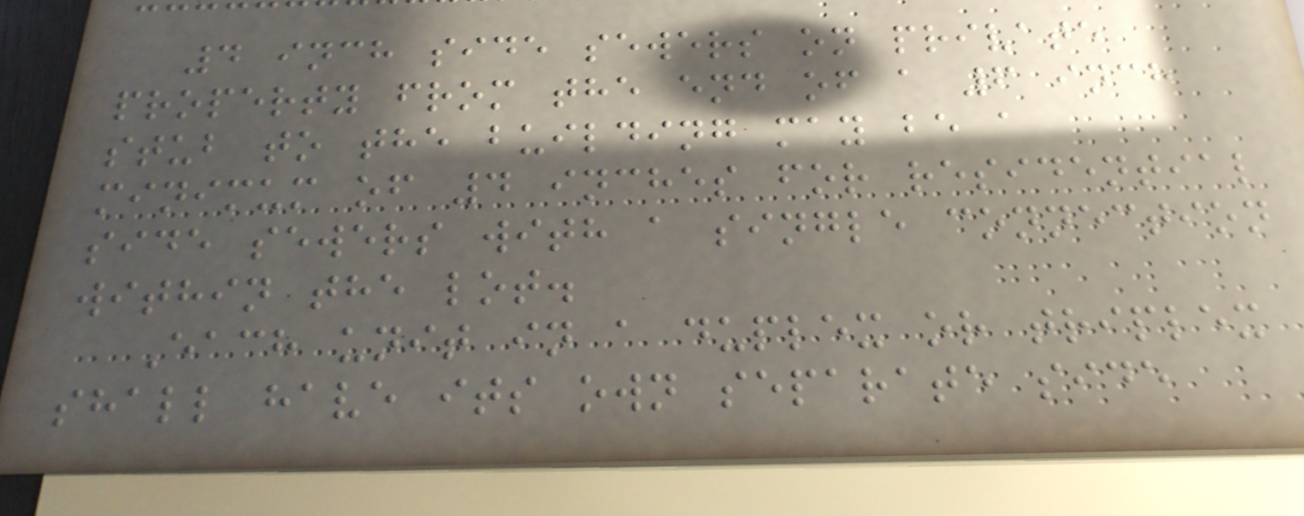4 inch side sewers on private
property from the end of a 6 inch
stub to the building may be a
minimum of 4 inches for residential
side sewers with a single connection
within the lot.
Each unit in a duplex or triplex
shall have its own separate side
